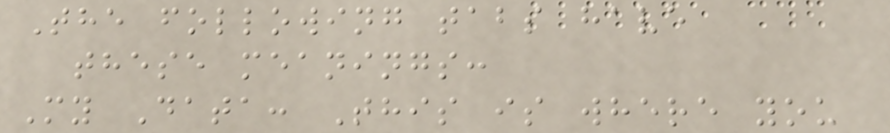The following tabs have
these meanings:
My Data: This is where you
